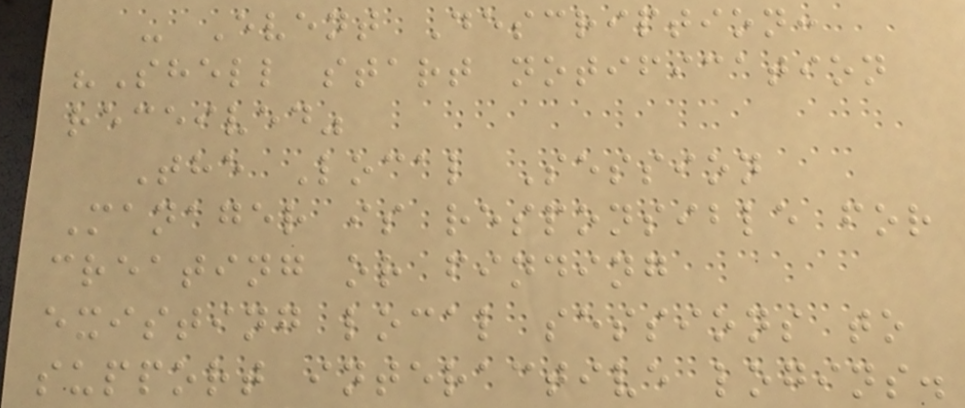- Event Description:
"Shell start notification
received"
The Local Session
Manager is responsible for
creating or finding
existing local sessions to
support interactive logins.
